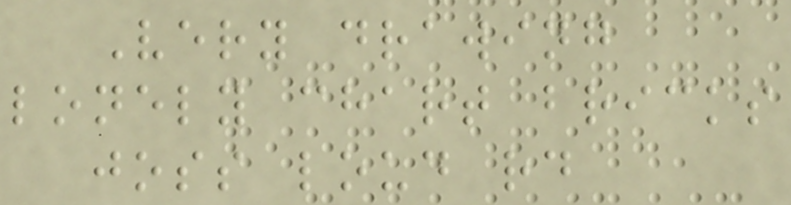Very drawing
lonely chart bricks
joss loud rd
